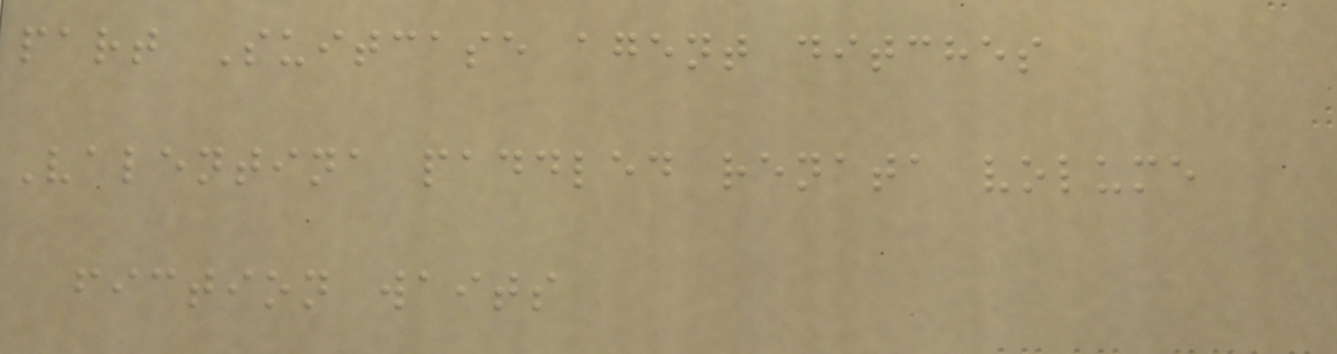part Suitcase agent ditches
Valentina paddled renata volume
fiction waits
